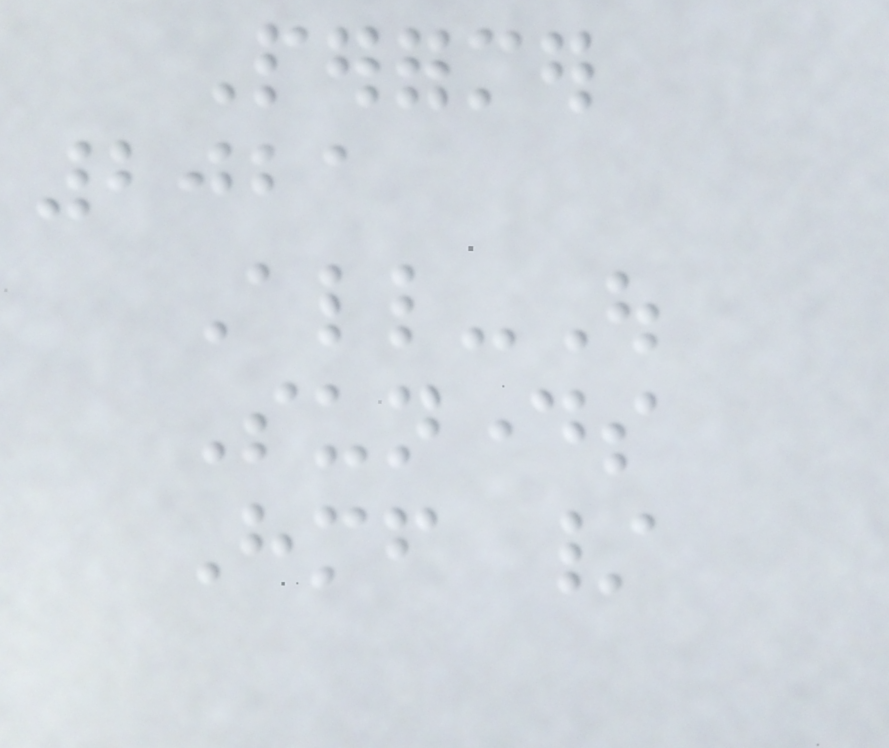Performer
2021
All-Out
Sundays
Himself /
